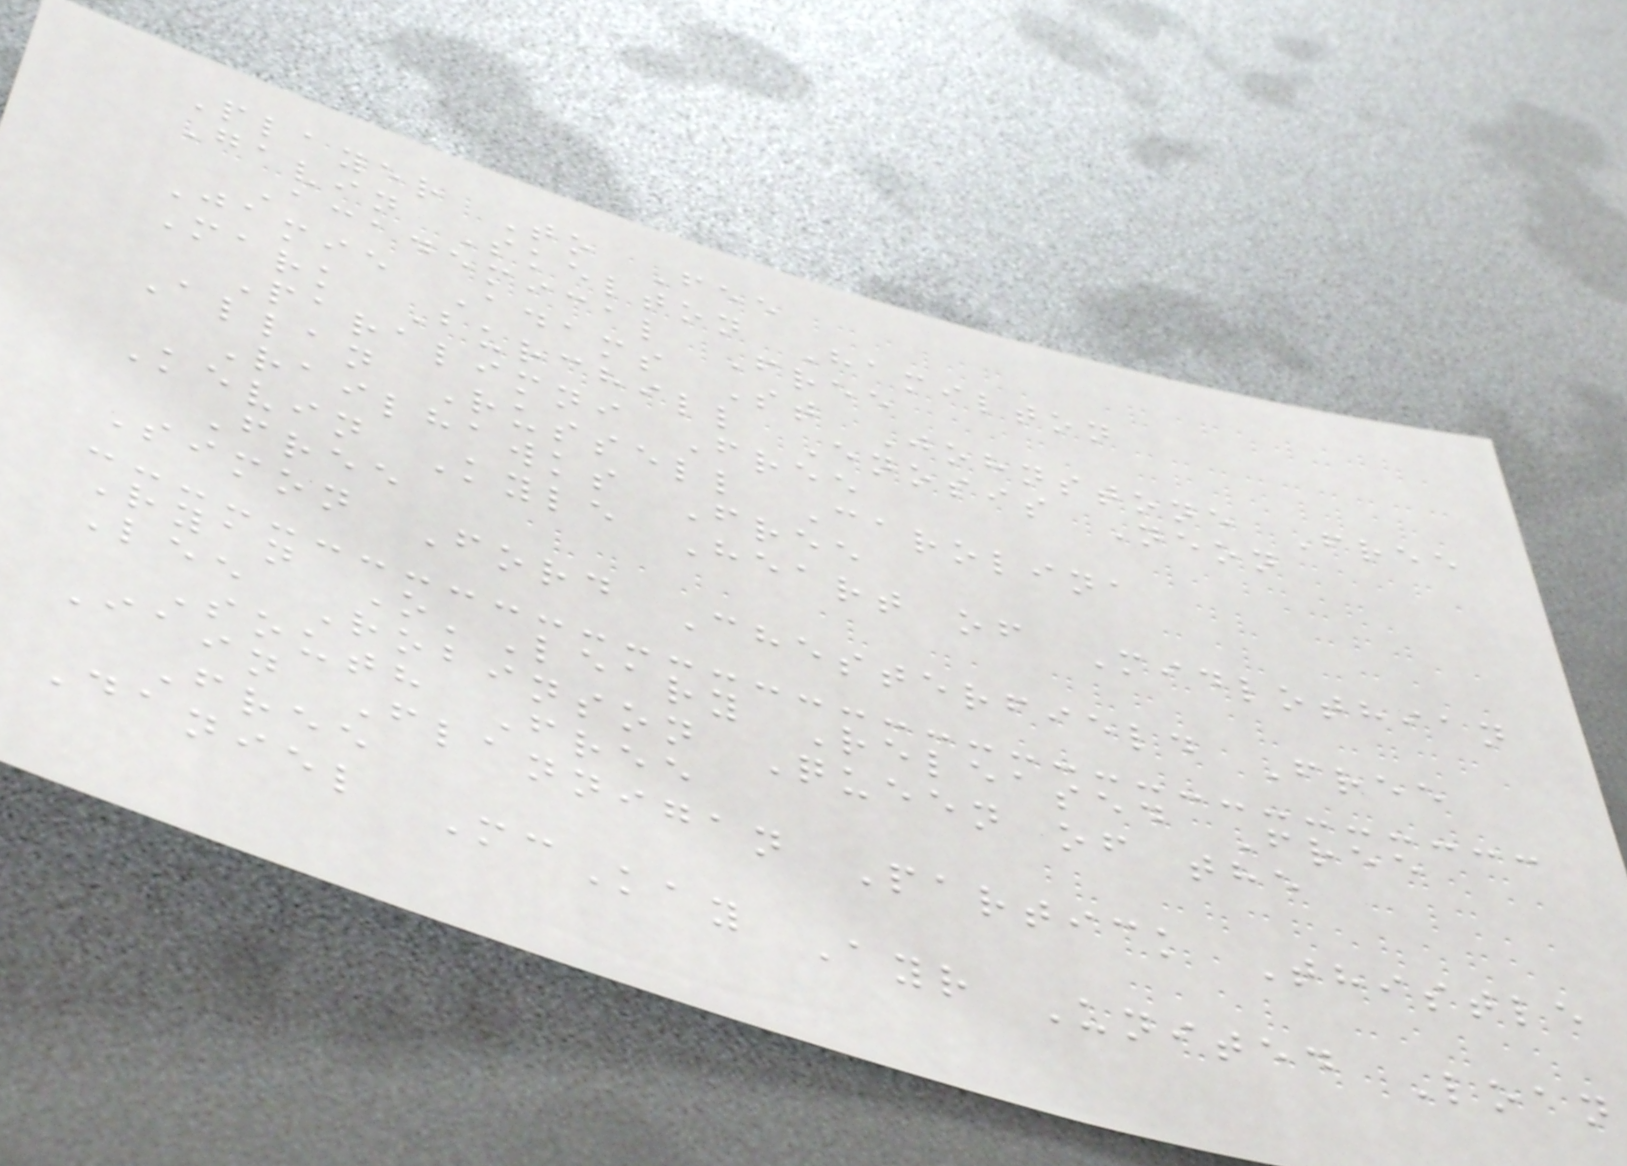Player To Fee
Gavin Skelton Hamilton
Academical Free
Jamie Adams St Johnstone Free
Mark Burchill Enosis Neon
Paralimni Free
Allan Russell Carolina
Railhawks Free
Kevin Kyle Heart of Midlothian
Free
Simon Ford Chesterfield Free
Ryan O'Leary Released Free
Lee Robinson Queen of the
South Free
Iain Flannigan Partick Thistle
Free
Daniel McKay Ayr United Loan
